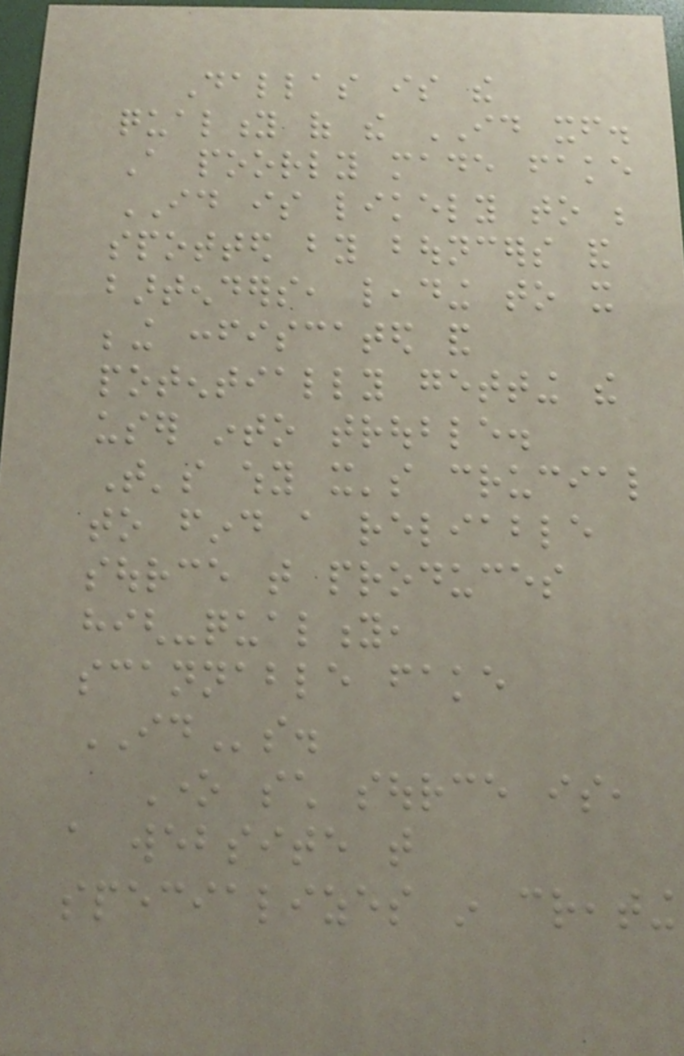Dallas is the
quality of the ID itself.
A poorly made fake
ID is likely to be
spotted by bouncers and
bartenders, leading to it
being confiscated and
potentially getting the
user into trouble.
That's why it's crucial
to find a reliable
source that produces
high-quality,
scannable fake
IDs.
One such source is,
a website that
specializes in creating
